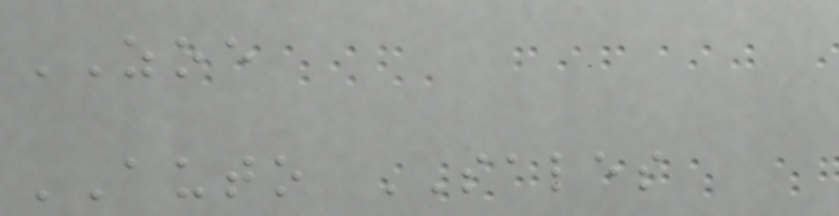ZOE
AUTO SALES
